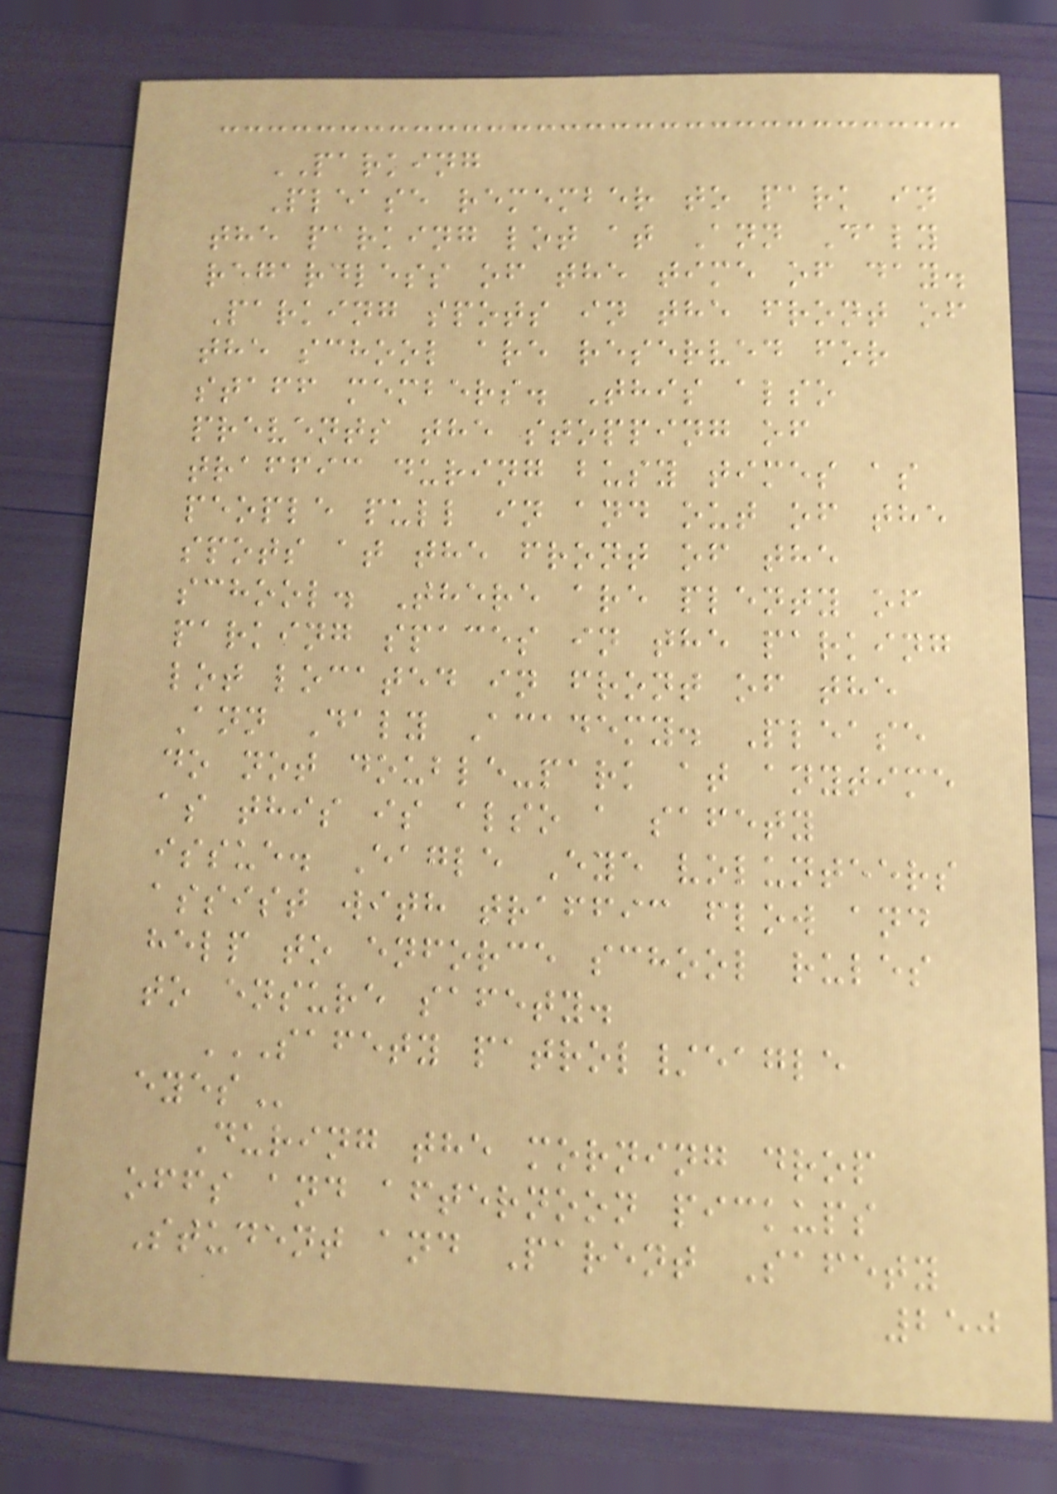PARKING
Please remember to park in
the parking lot at Ann Daly
regardless of the time of day.
Parking spots in the front of
the school are reserved for
staff members. This also
prevents the stopping of
traffic during busy times as
people pull in and out of the
spots at the front of the
school. There are plenty of
parking spaces in the parking
lot located in front of the
Ann Daly Academy. Please
do not double-park at anytime
as this is also a safety
issue. Eagle Eye volunteers
assist with traffic flow and
help to enforce school rules
to ensure safety.
SAFETY PATROL/EAGLE
EYES
During the morning drop
offs and afternoon pickups
Student and Parent Safety
250
